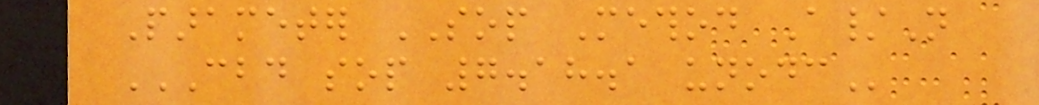Parameter SOP Method A/N
CBD SOP 7.18.1 UNODC
